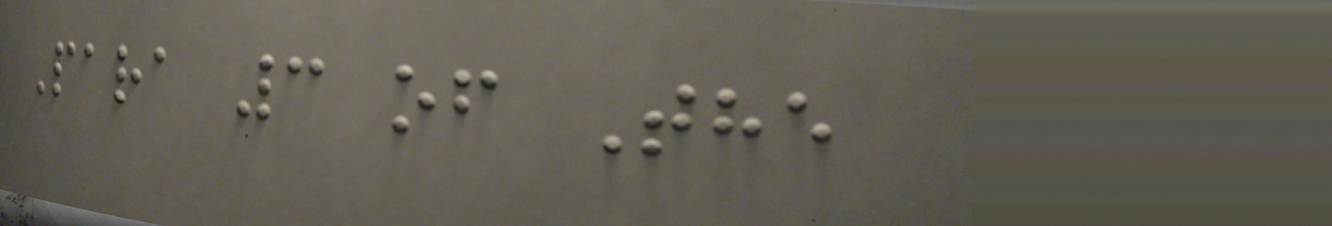Para 3 of The
